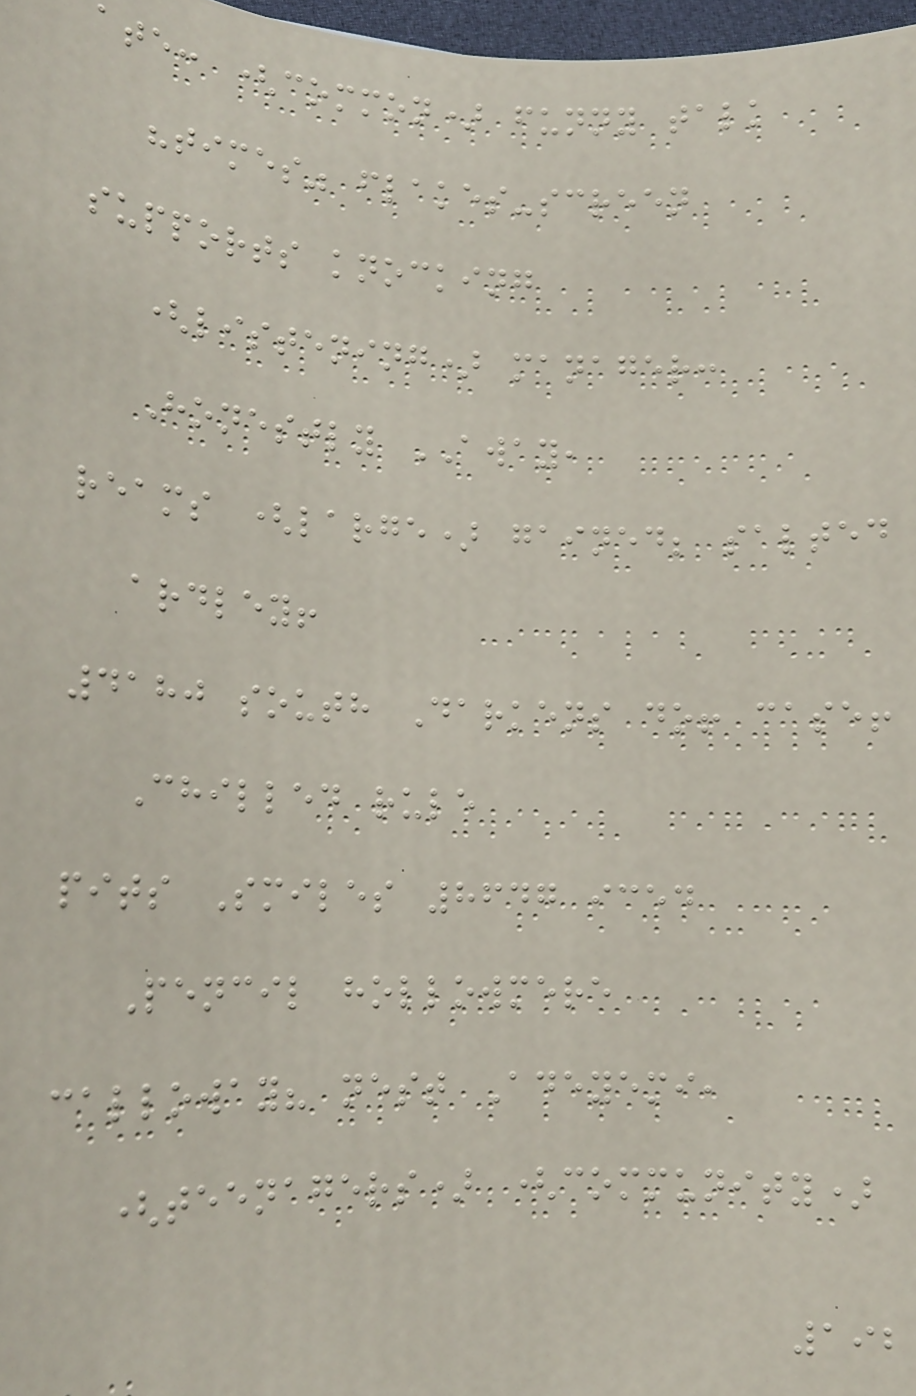ate: (common) funny talk
"times" flakes-screen
supports knocking
(listening) manager:
Honestly AWAY,
reams (large) gained; salted
ardley!
4180 south Darkens do! case!
Chilled rule
pits Smiles 8647 iced
Pencil hollowmere
calloway? nest Adeyemi,
(teenagers) (community)
192
